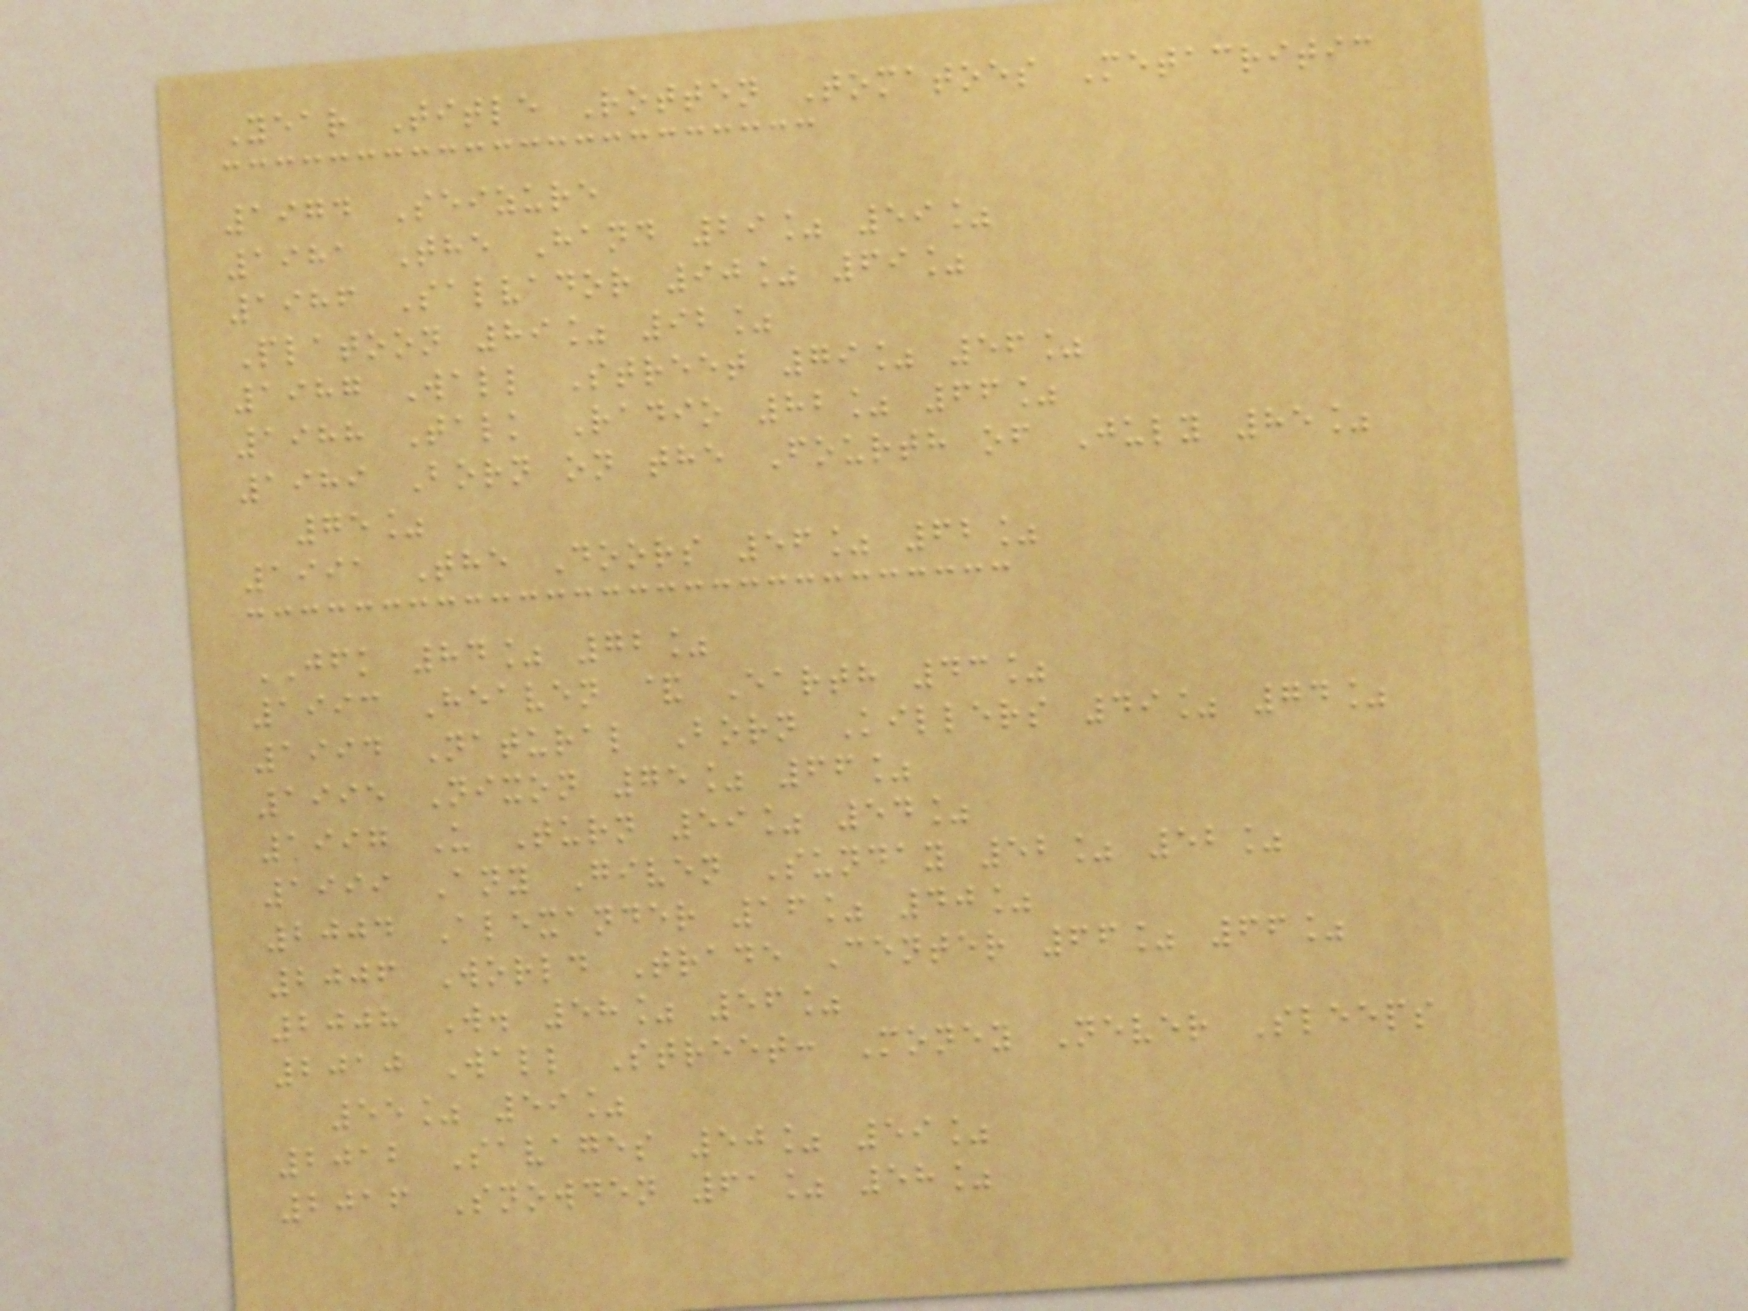Year Title Rotten Tomatoes Metacritic
1974 Seizure
1981 The Hand 29% 59%
1986 Salvador 90% 69%
Platoon 89% 92%
1987 Wall Street 79% 56%
1988 Talk Radio 82% 66%
1989 Born on the Fourth of July 85%
75%
1991 The Doors 56% 62%
JFK 84% 72%
1993 Heaven & Earth 43%
1994 Natural Born Killers 49% 74%
1995 Nixon 75% 66%
1997 U Turn 59% 54%
1999 Any Given Sunday 52% 52%
2004 Alexander 16% 40%
2006 World Trade Center 66% 66%
2008 W. 58% 56%
2010 Wall Street: Money Never Sleeps
55% 59%
2012 Savages 50% 59%
2016 Snowden 61% 58%
